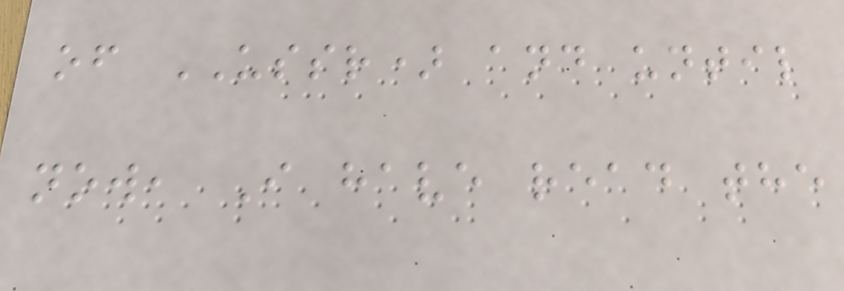of USSR) and until
now, I have read the
